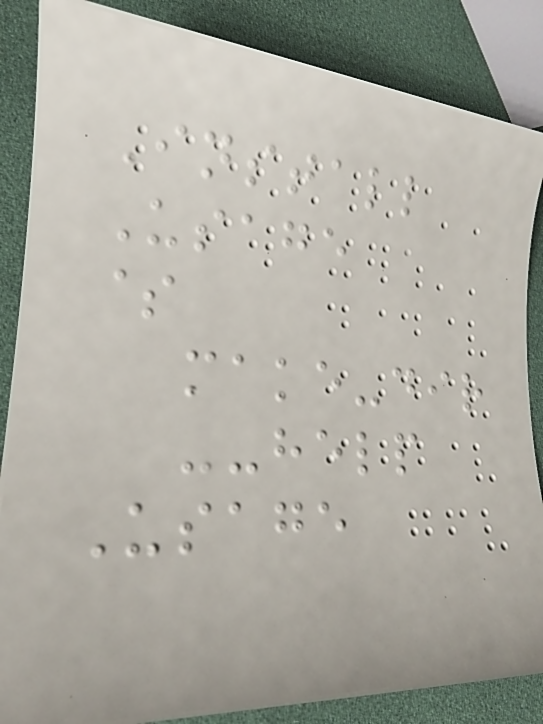Install
Usage
$
make-dir
--help
Usage
